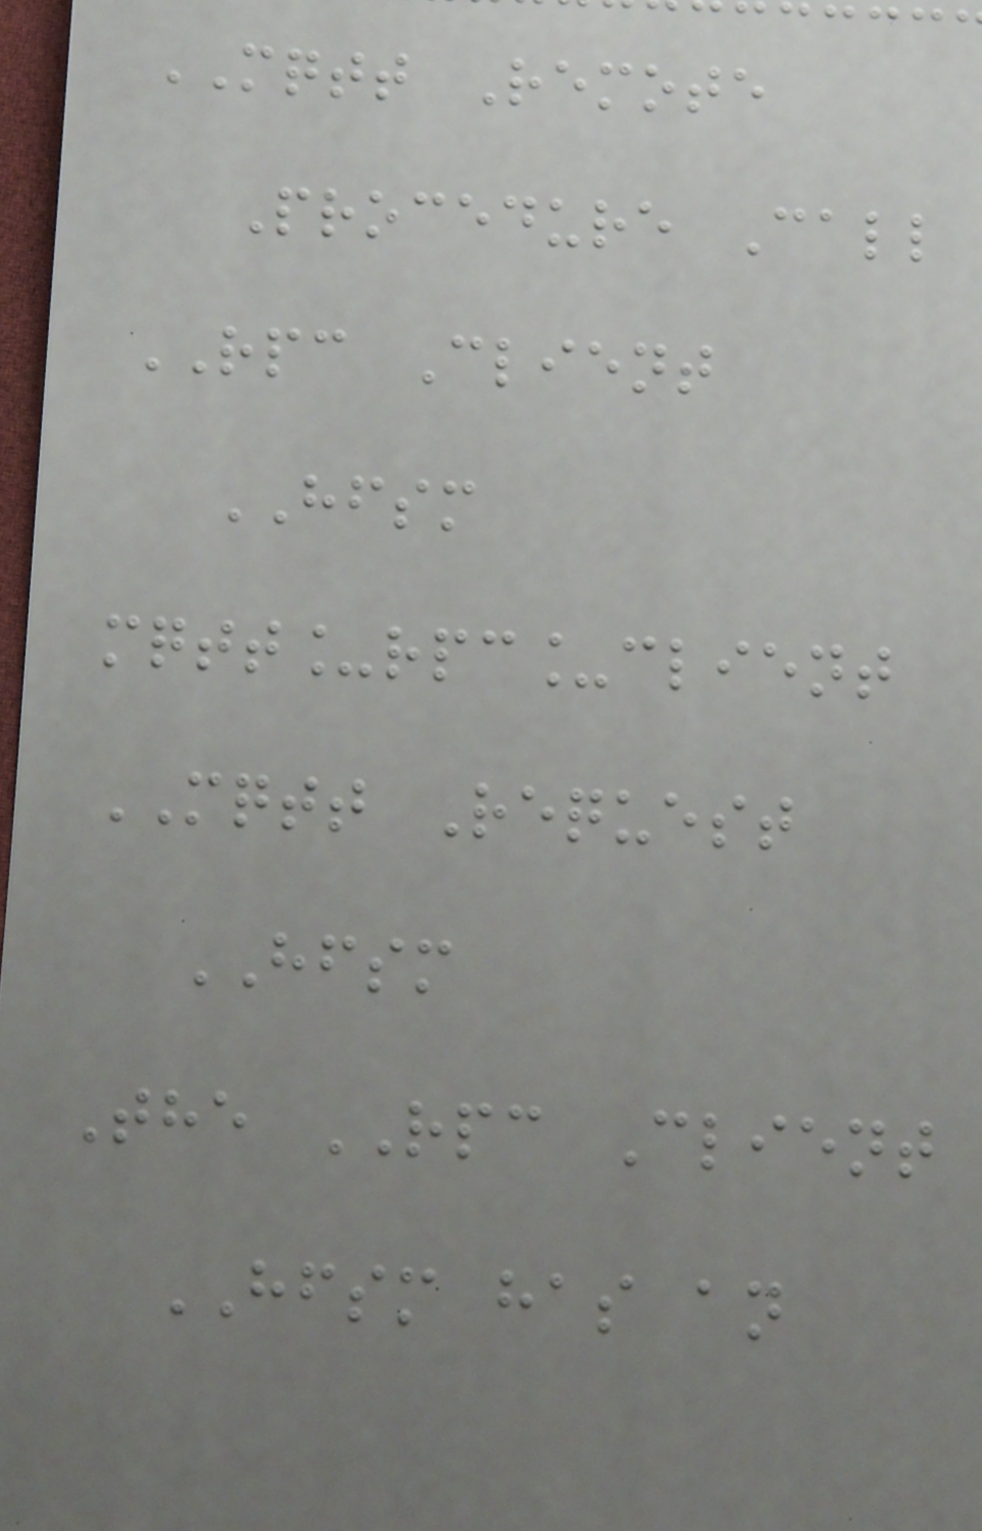MQTT Remote
Procedure Call
RPC Client
HFSM
mqtt_rpc_client
MQTT Request
HFSM
The RPC Client
HFSM has an
